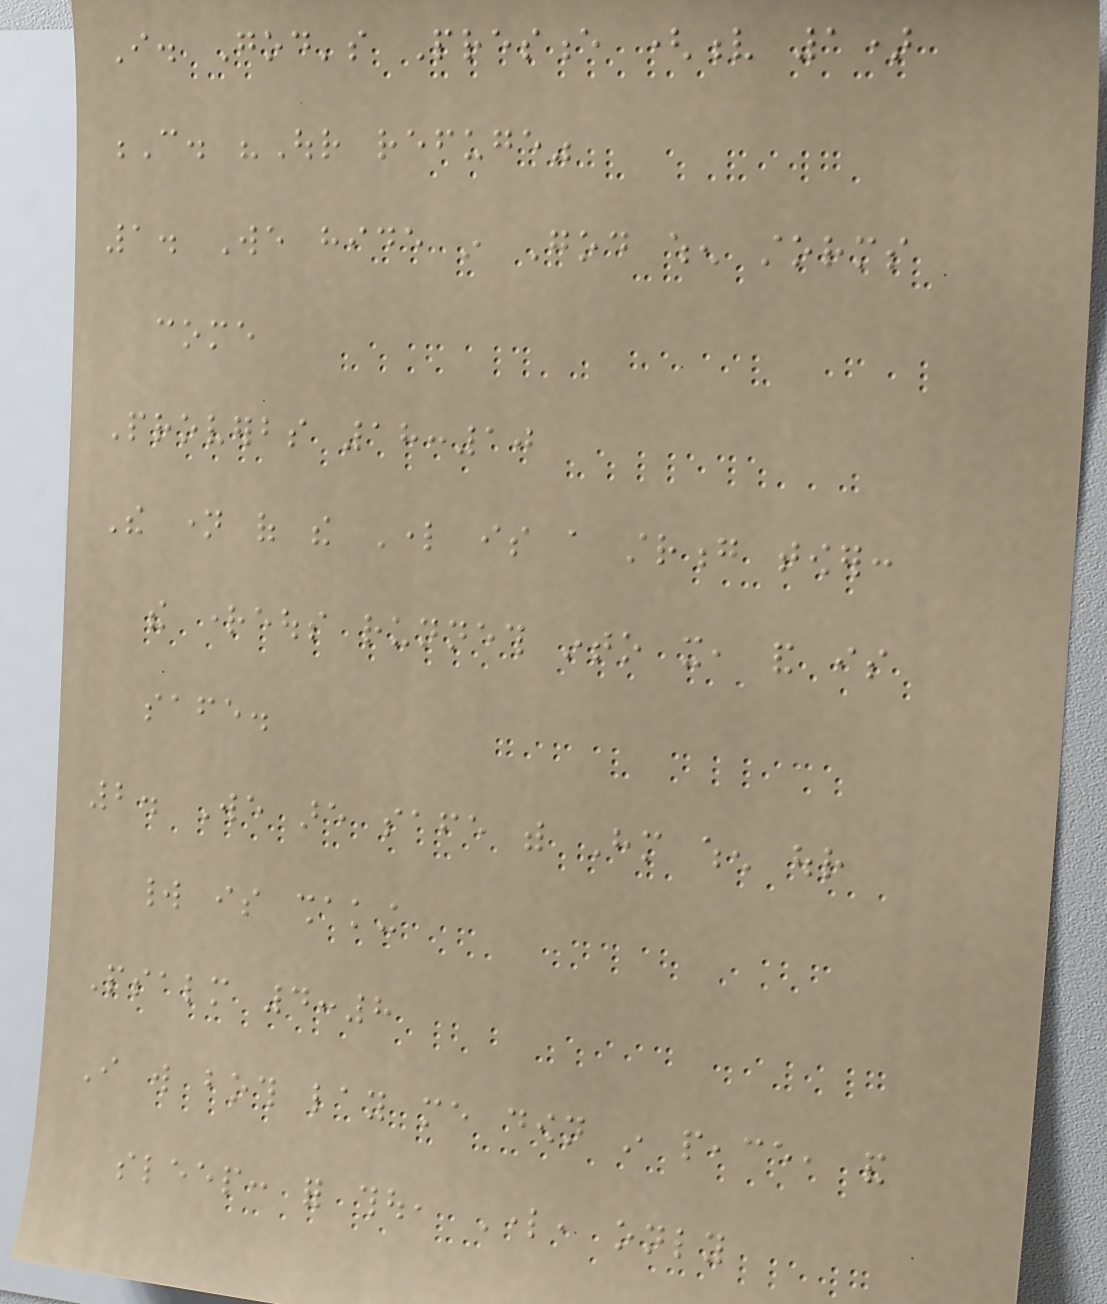I. God's Presence (v 1)
C. "Our refuge"
1. We hide in God when storms
come
Proverbs 18:10
The name of the Lord is a strong tower:
the righteous runneth into it, and is
safe.
2. We are safe with Him when our
world is shaking
Psalm 4:8
I will both lay me down in peace, and
sleep: for thou, Lord, only
